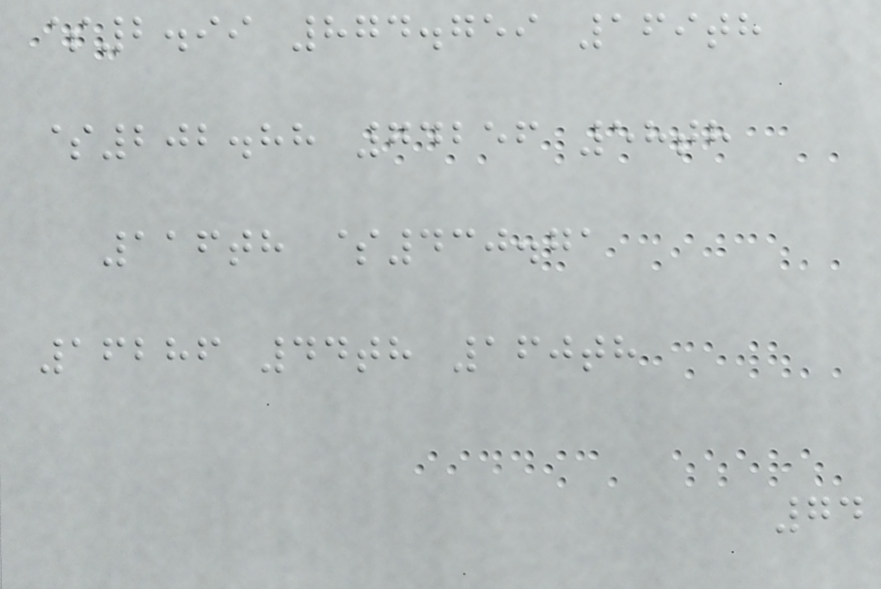$2.99 874.759 169th
$202.88 74256 58th
116th $430.71
16286 44th 160th
74
